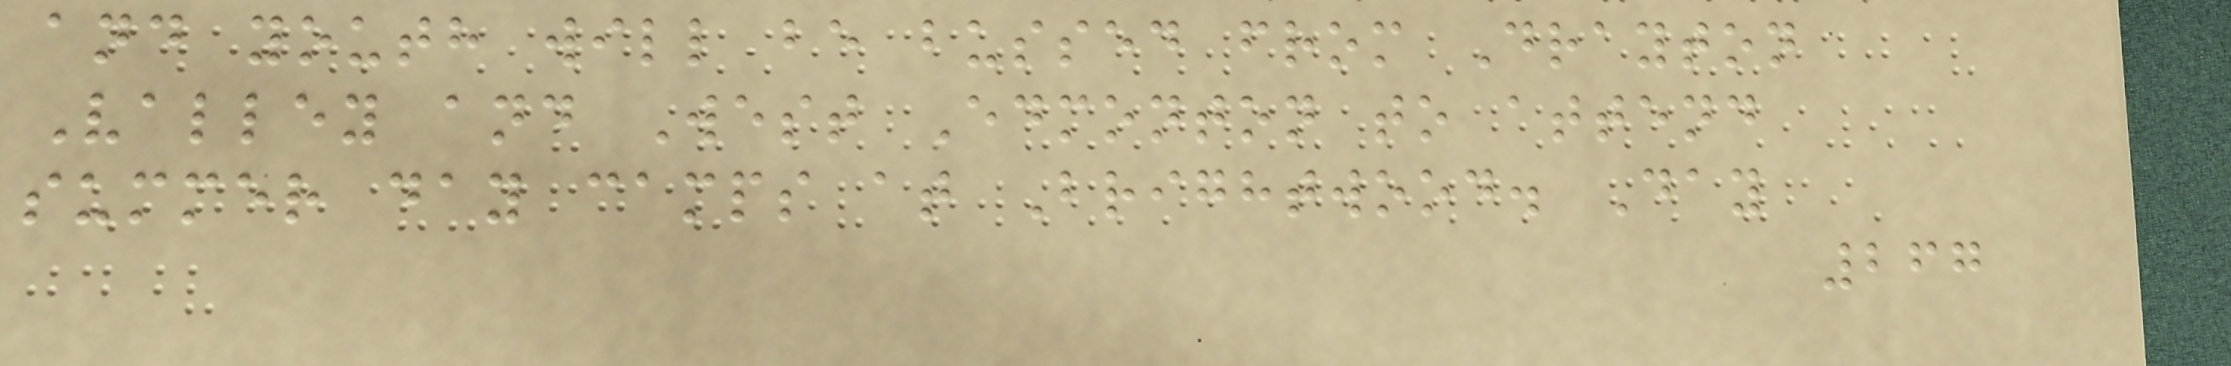and youth will be bussed from Drayton
Valley and West Edmonton to attend
summer day camps at Brightwood. Day
267
